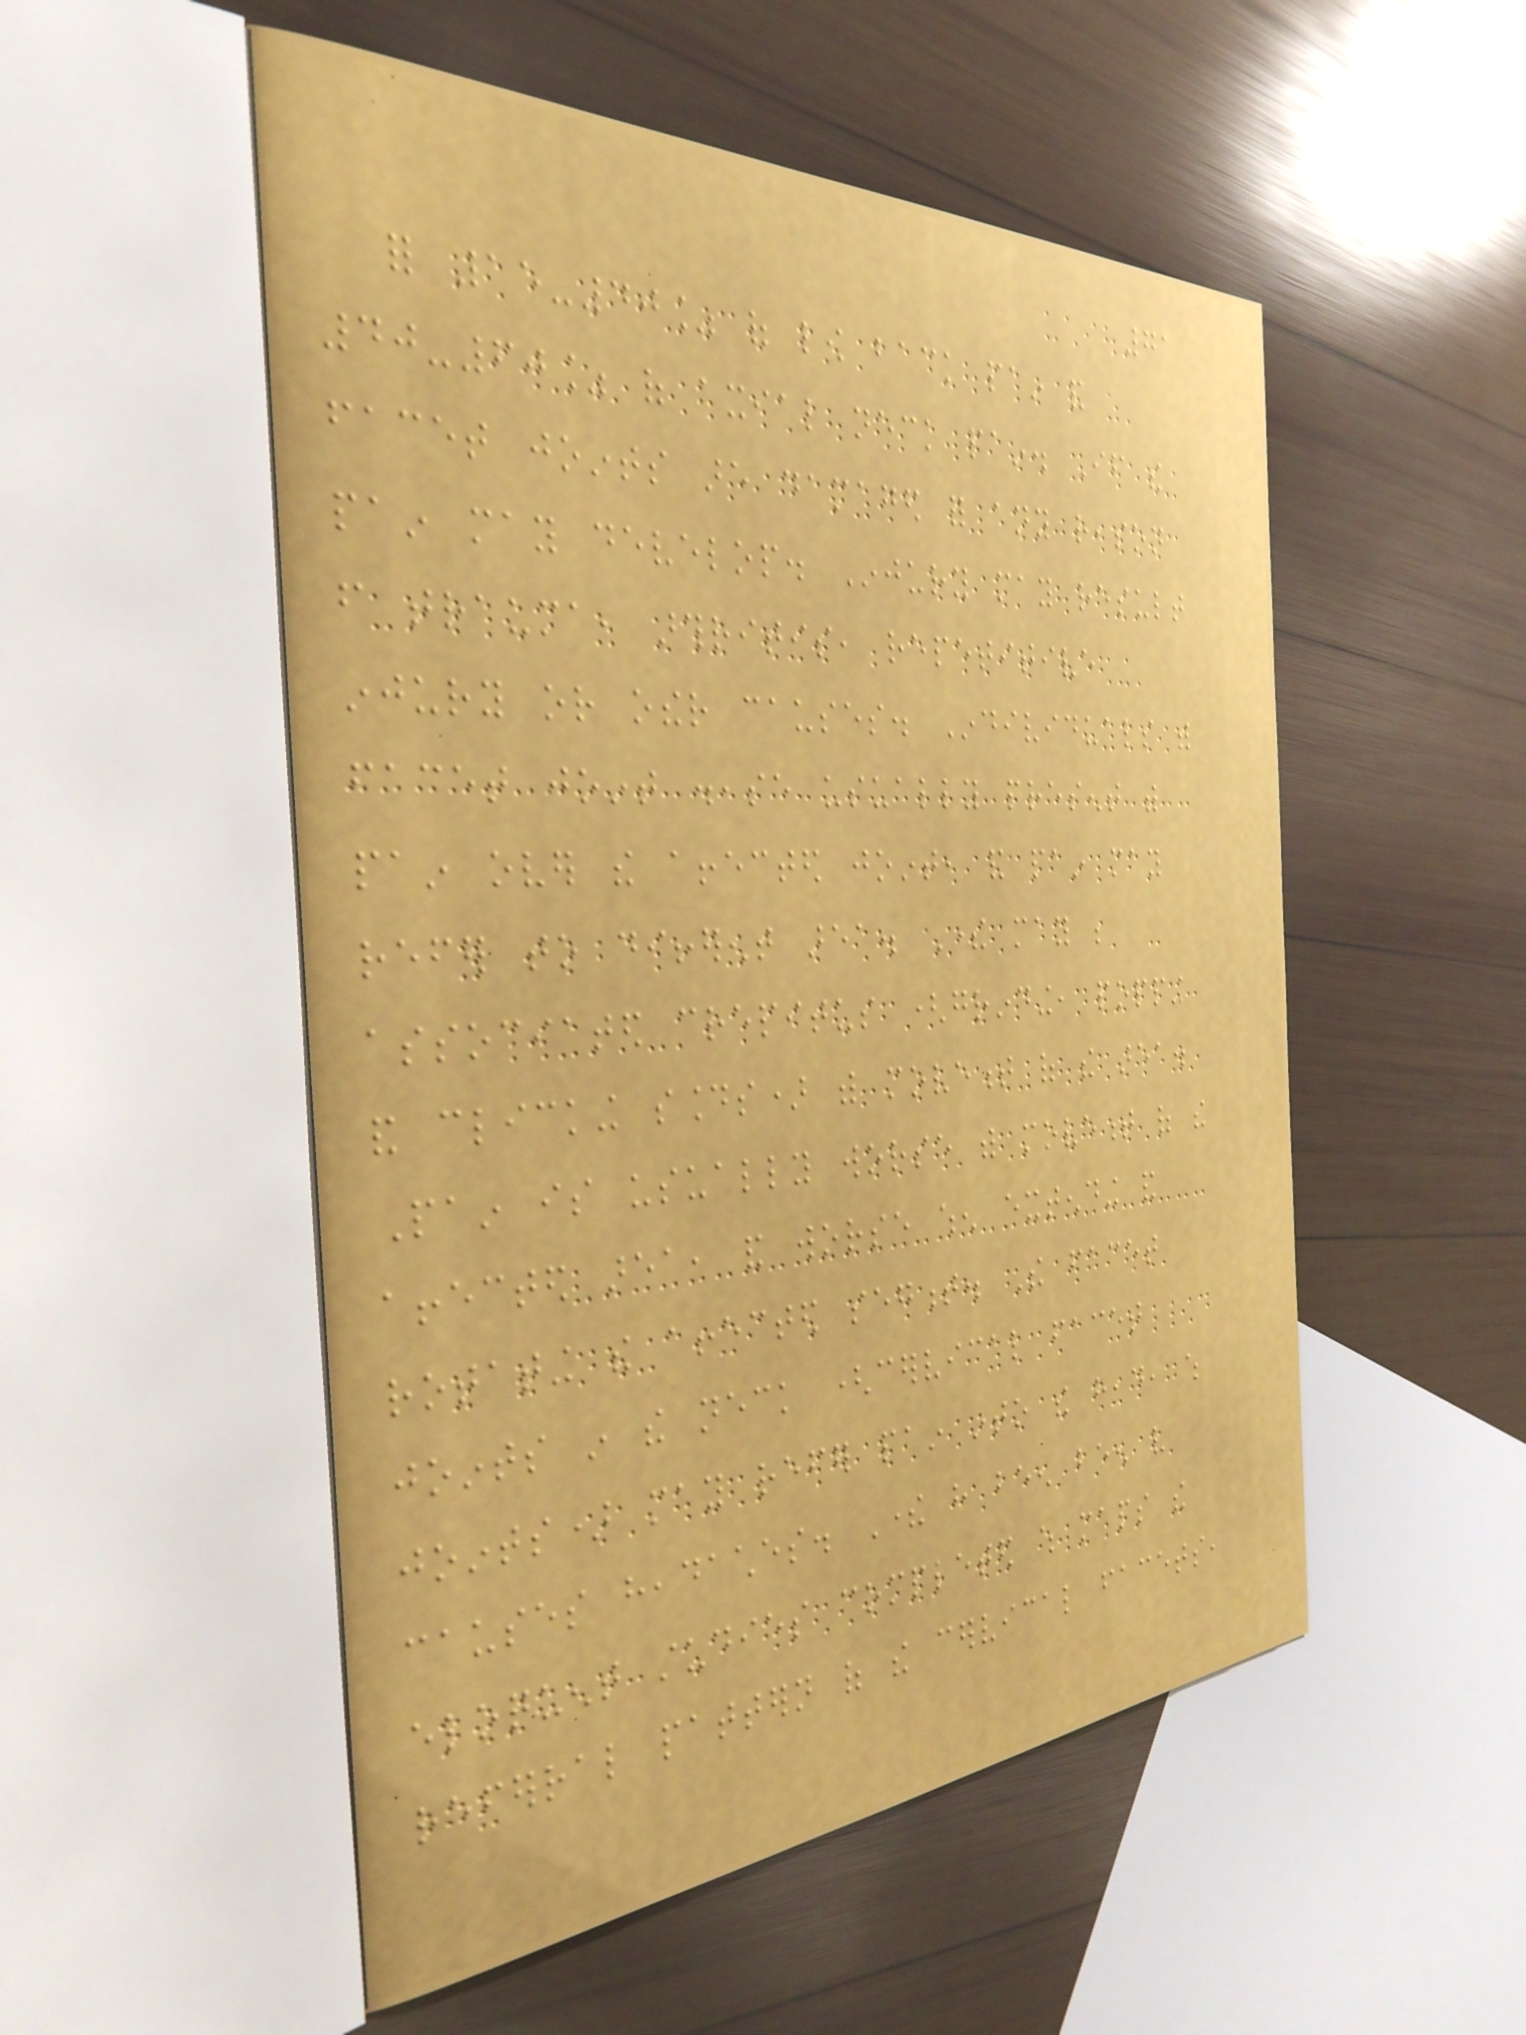71
for 15-40% of low back pain and
40-60% of axial neck pain. If the
facet joints are damaged for any reason
pain may develop. Injury may result
from trauma, arthritis, repetitive
injury or other causes. Individuals with
facet joint disease usually present with
pain over the affected joint, and pain may
refer to different area. There may be
associated crepitus (grinding, popping
and clicking sounds) with movement of the area.
Pain is usually worse with movement of the
affected area, and worse when extending and
rotating the affected segment. The facet
joints in the neck (cervical facet
joints) may refer pain into the head, which
causes headaches. There have been been very
eloquent studies completed which maps the
referral pattern of the cervical facets,
